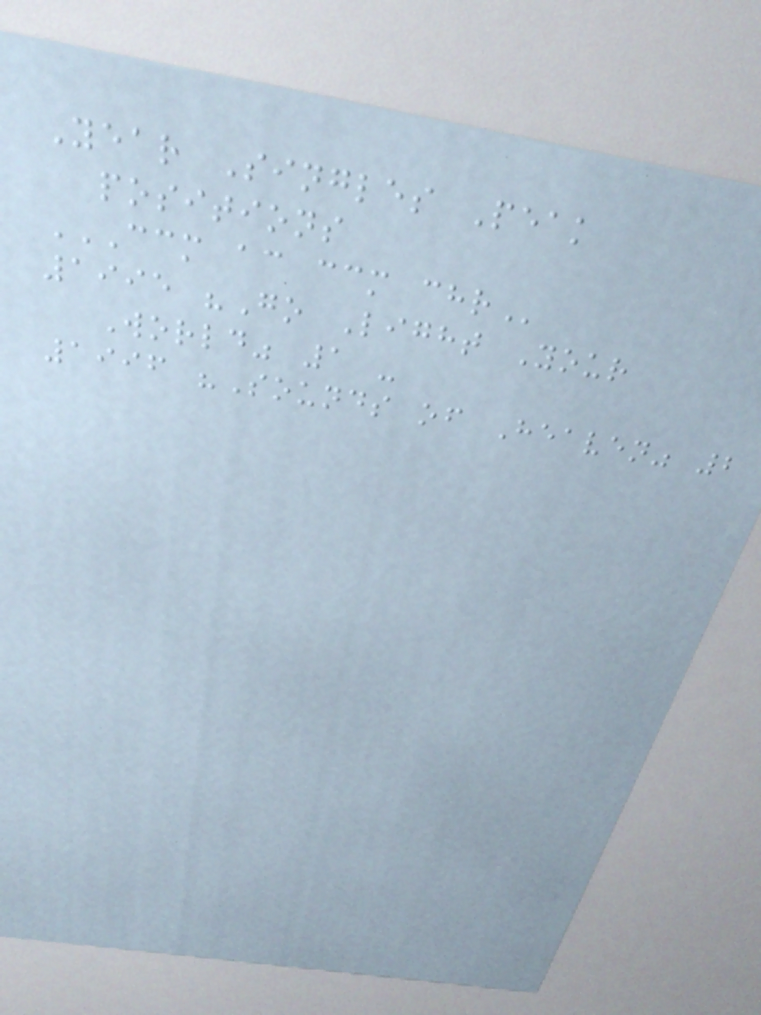Year Singles Peak
positions
CCM AC CCM CHR
1995 "Go Light Your
World" 1 -
1996 "Sounds of Heaven" 2
